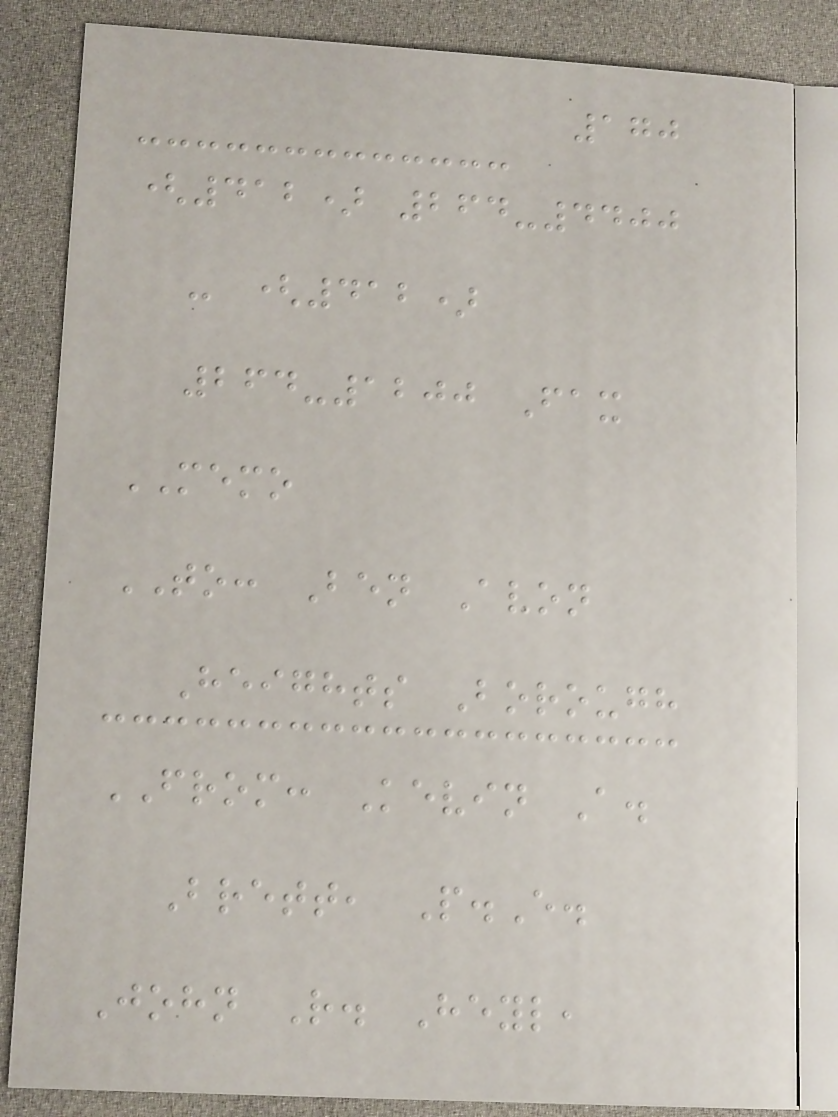170
(412) 264-4400
- (412)
264-1200 Fax
MEMO
TO: Ben Avon
Heights Borough
FROM: Kevin A.
Brett, P.E.
John R. Heyl,
